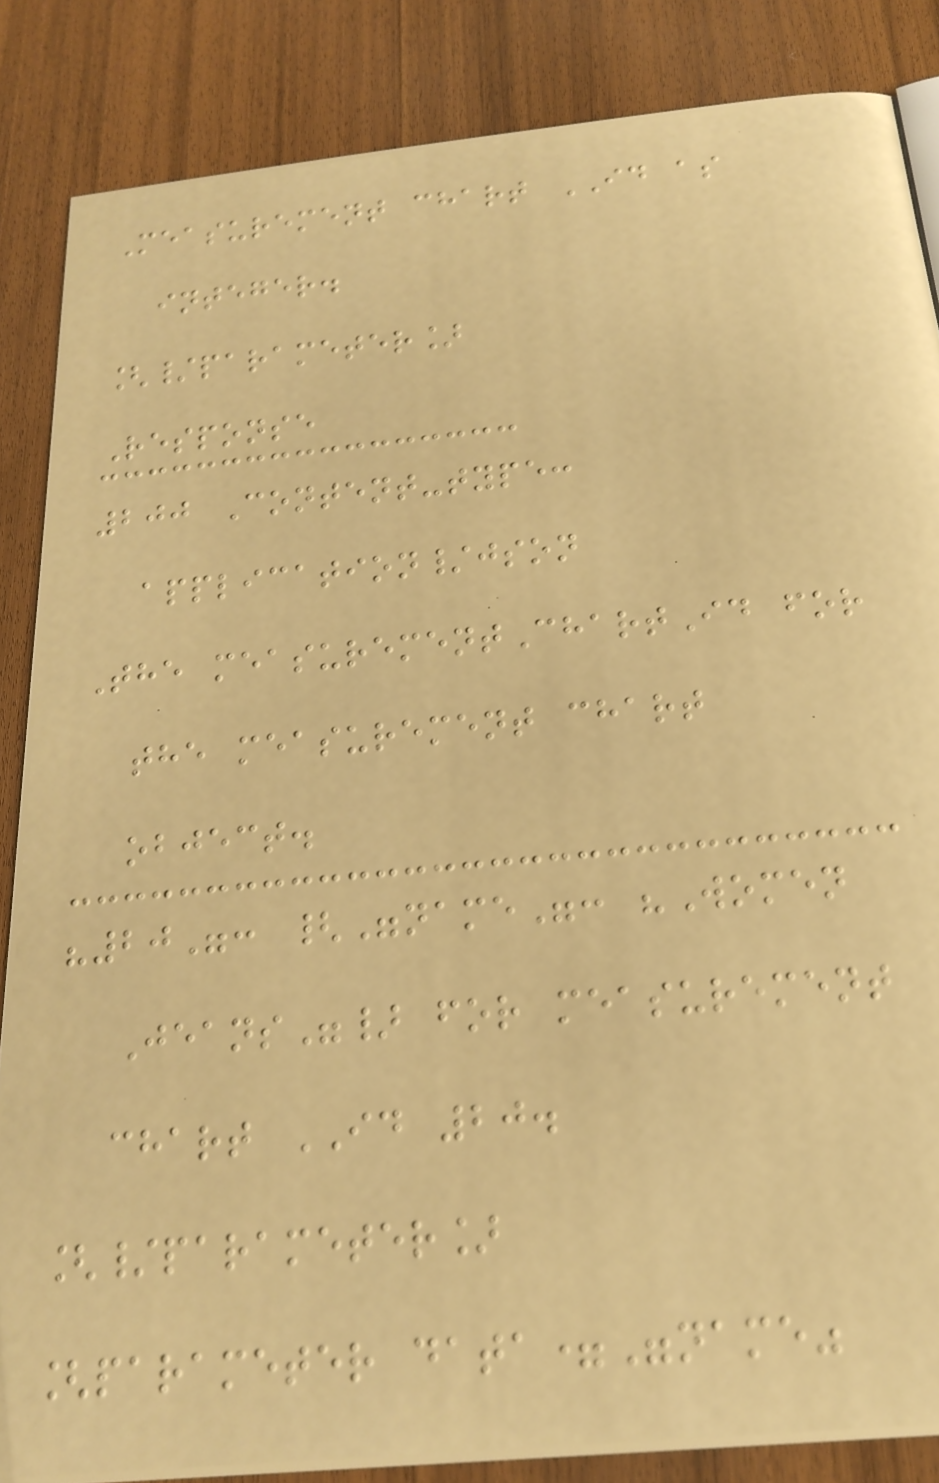Measurement chart ID as
integer.
[/parameter]
Response
200 Content-type:
application/json
The measurementChartId for
the measurement chart
object.
"20": {"name": "Women
Jeans"} for measurement
chart ID 20.
[/parameter]
[parameter data="name"
